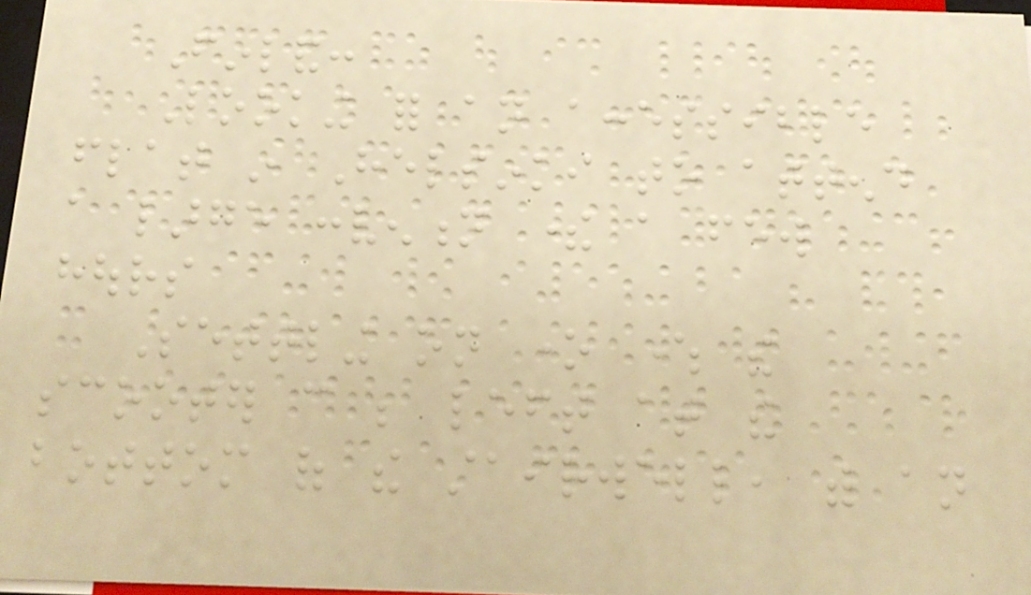Finland:
Looking for an accessible
flat in Helsinki to attend
a large convention there a few
hours
Settling on one where the
scooter can be left at the
bottom of the stairwell, with an
